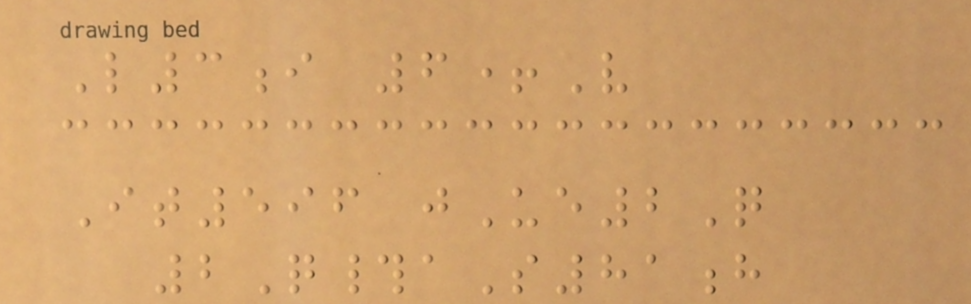L3i 6+V
It596 jUe2Q
2Q#aS81h
